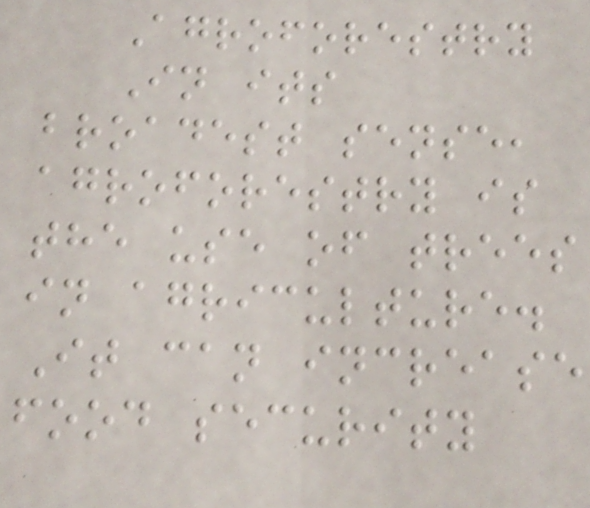Agroforestry
In its
broadest sense,
agroforestry is
the use of trees
in agriculture.
It can increase
food security
